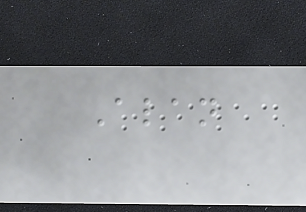Alan
